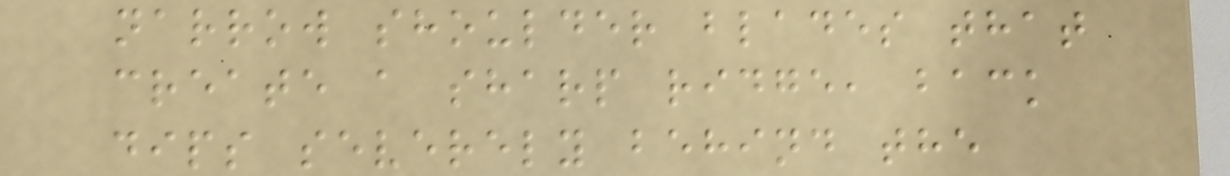narrow shoulder blades that
create a sharp ridge, back
dips severely behind the
